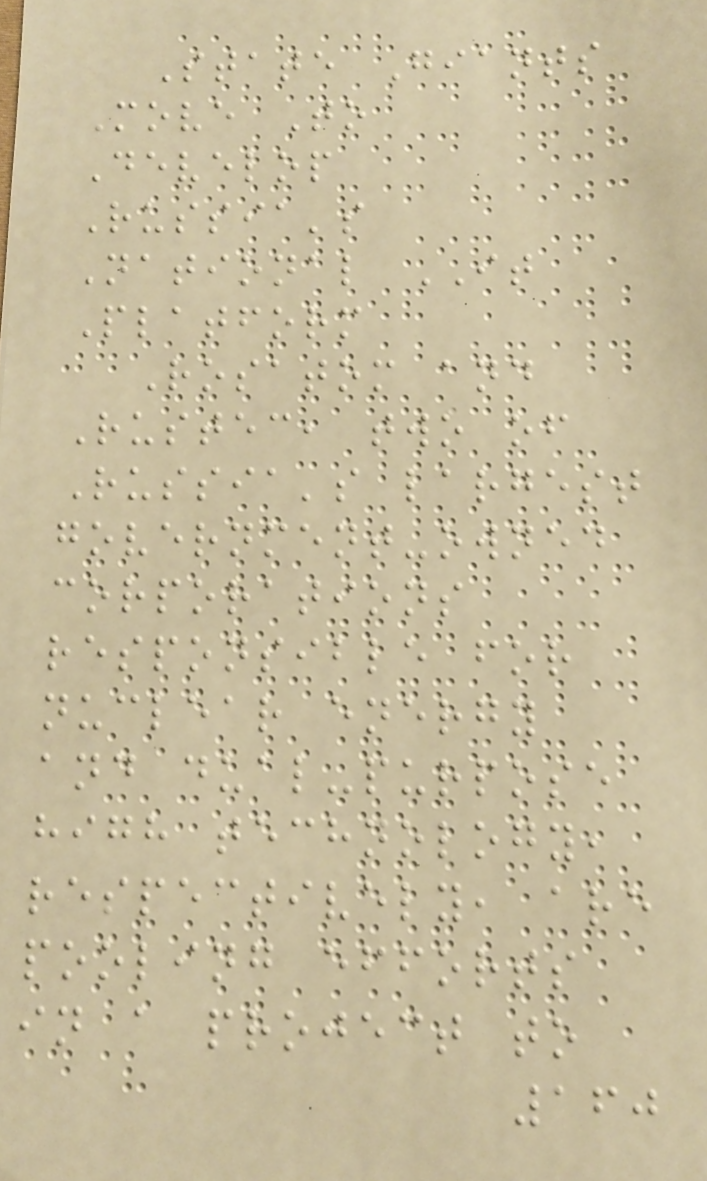State Giants
Move To
Develop
Russia's
National IT
Platform
Rosatom and
Rustec, two of
Russia's largest
government-owned
corporations
responsible for
nuclear energy
and dual-purpose
high technology,
respectively, are
pooling efforts
in a project to
160
